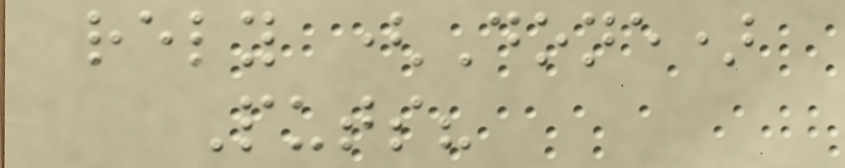rely (Done)
Puts?
